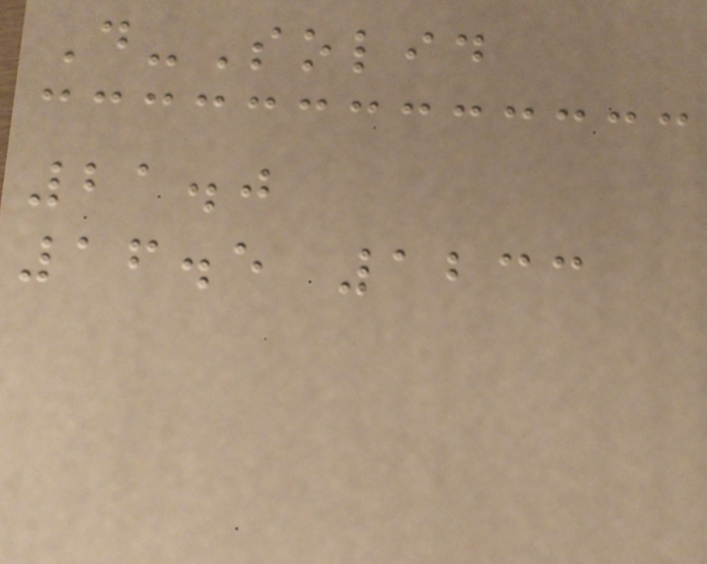D-Solid
21.0
16.5 1233
